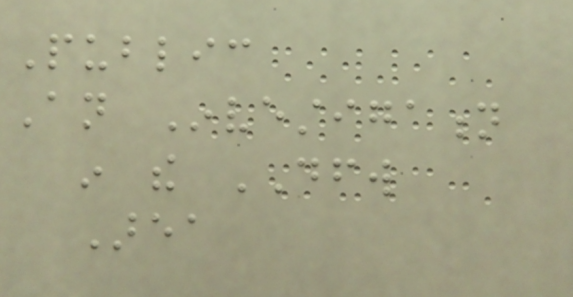Public
An Investigation
in the DFW
Area
